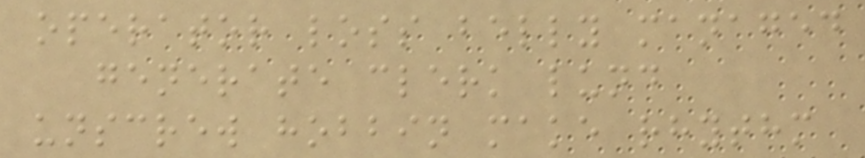operator loss belly managed
generate clerk lund
unscrew hobbin make rhythm
